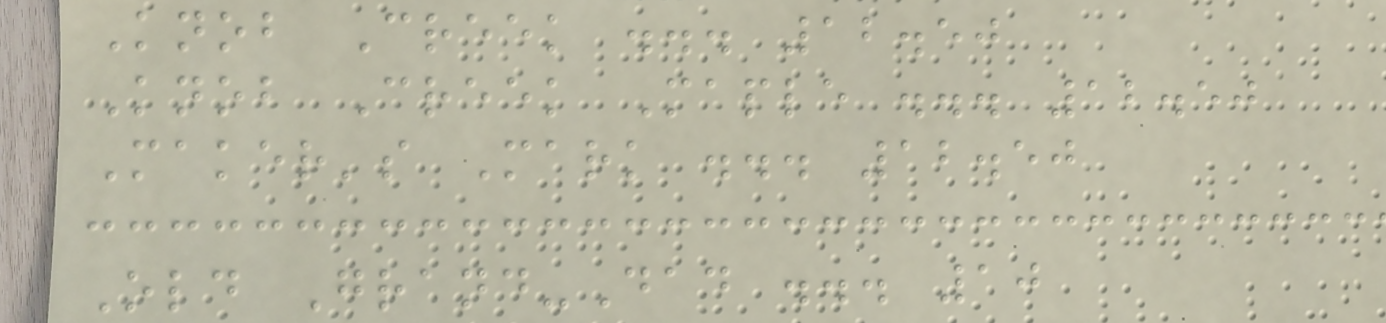Knob Creek ... 12.50
Knob Creek Maple ... 12.50
Maker's Mark ... 12.50
Old Grand-Dad ... 10
